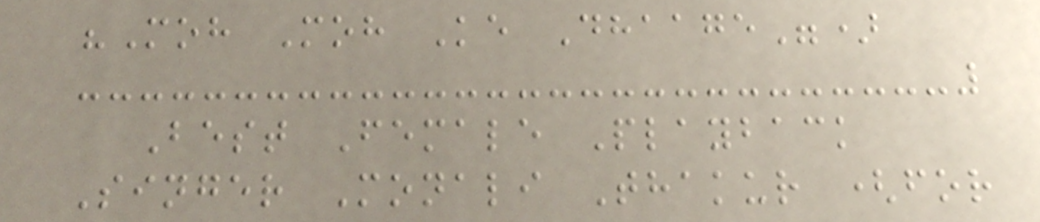"Moh Moh Ke Dhaage")
Best Female Playback
Singer Monali Thakur (for
